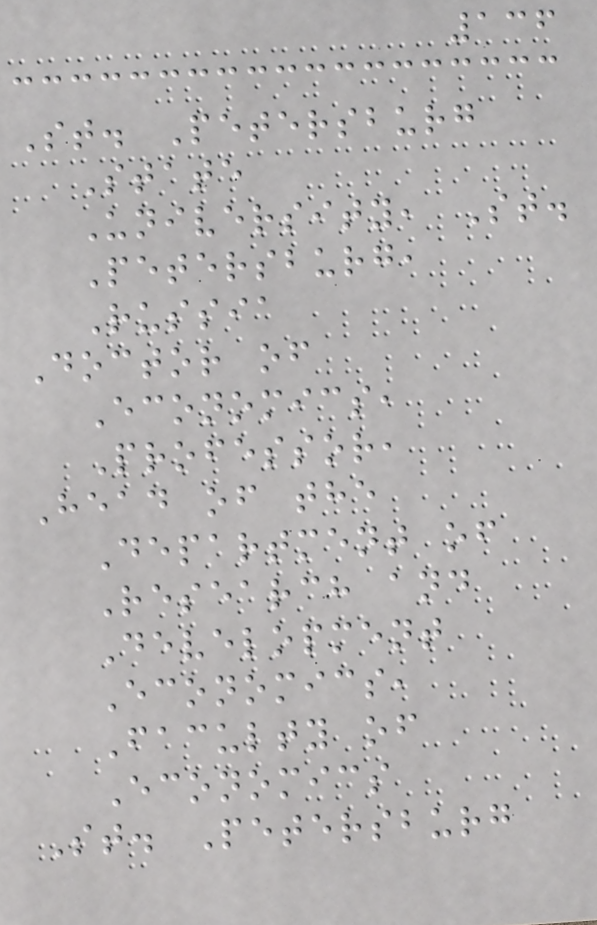136
St. Petersburg
State
University, St.
Petersburg,
Russia
Doctor of
Economics,
Professor,
Head of the
Department of
Research and
Development
Economics,
Faculty of
Economics
St. Petersburg
